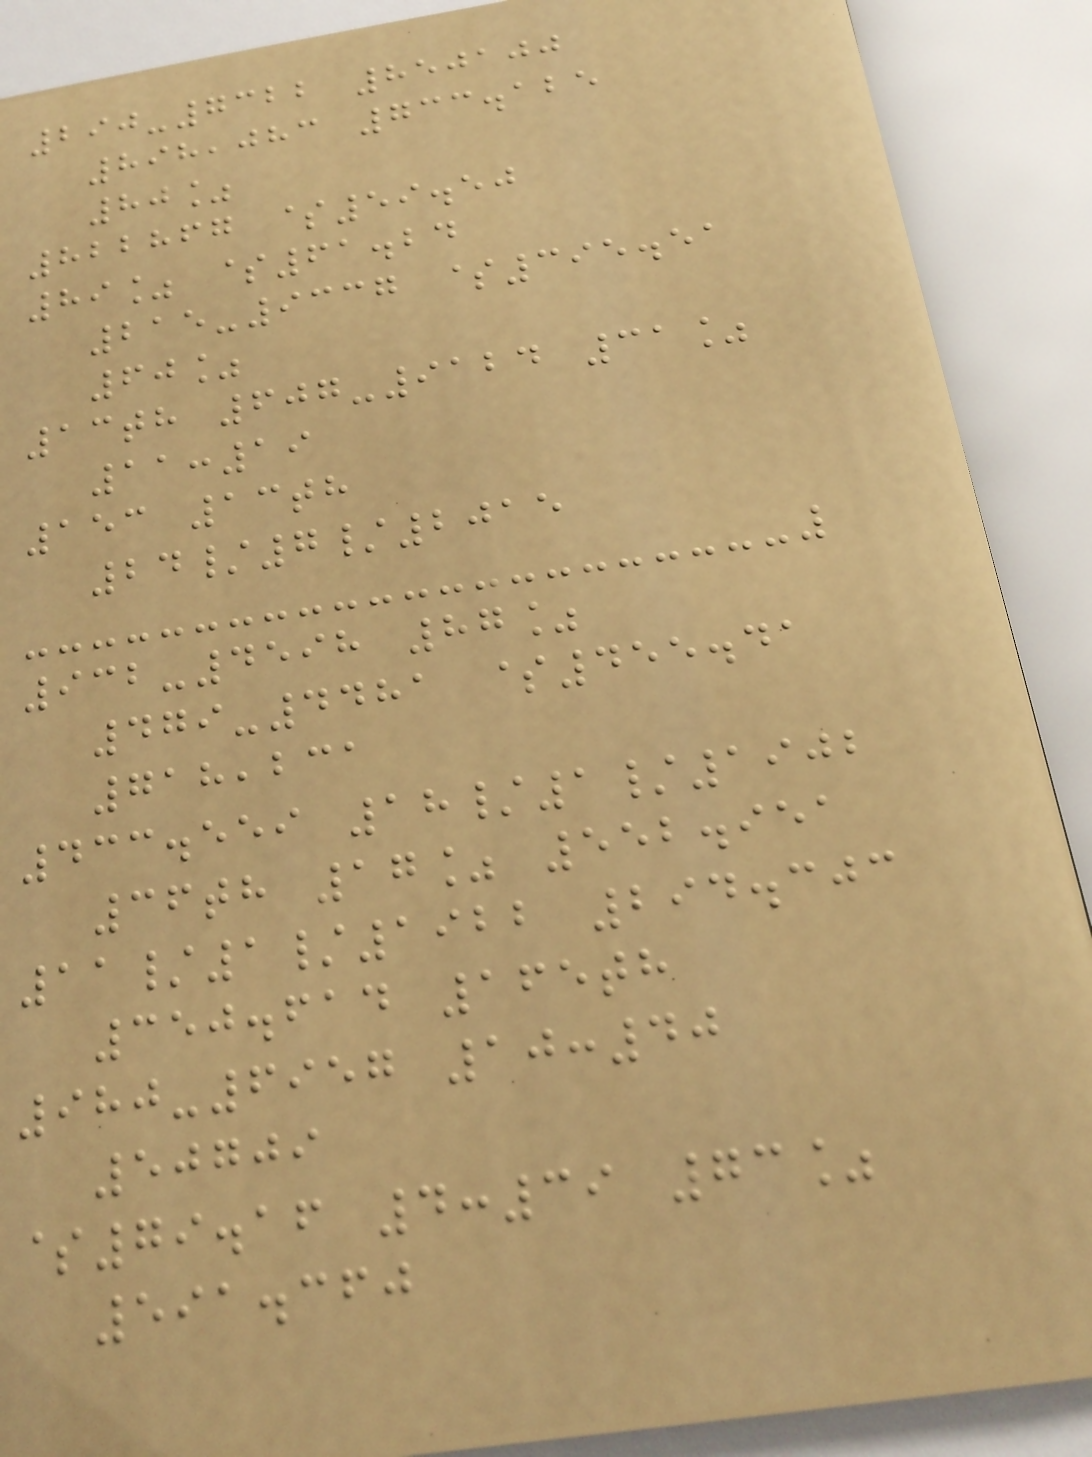290-7322 850100
898,083 733.125
80%
822867 $59.50
89% $61.24
215-9337 $395.51
60%
13th 607-9124 31%
11:19
153 13th
24/7/2015
932-4598 87%
479-4481 $455.41
718,231
433.559 18/1/1902
36th 17% 552.951
11/1/1922 294.303
350.614 165th
980-6957 10:40
50709
$79.16 4:39 73%
591.360
